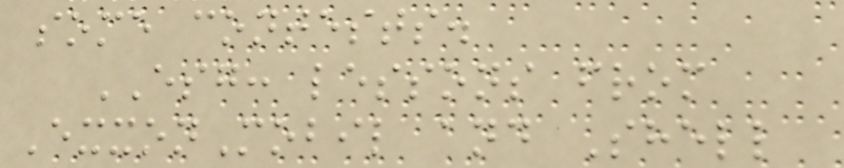some contests.
ESG: lessons from
ExxonMobil and Shell
